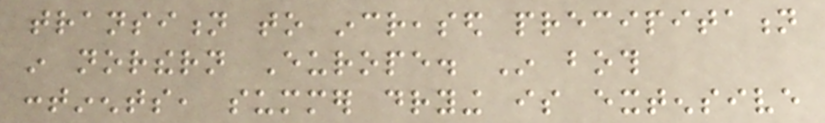transition to increased precipitation
in northern Europe. In both
continents, summer drying is extensive
